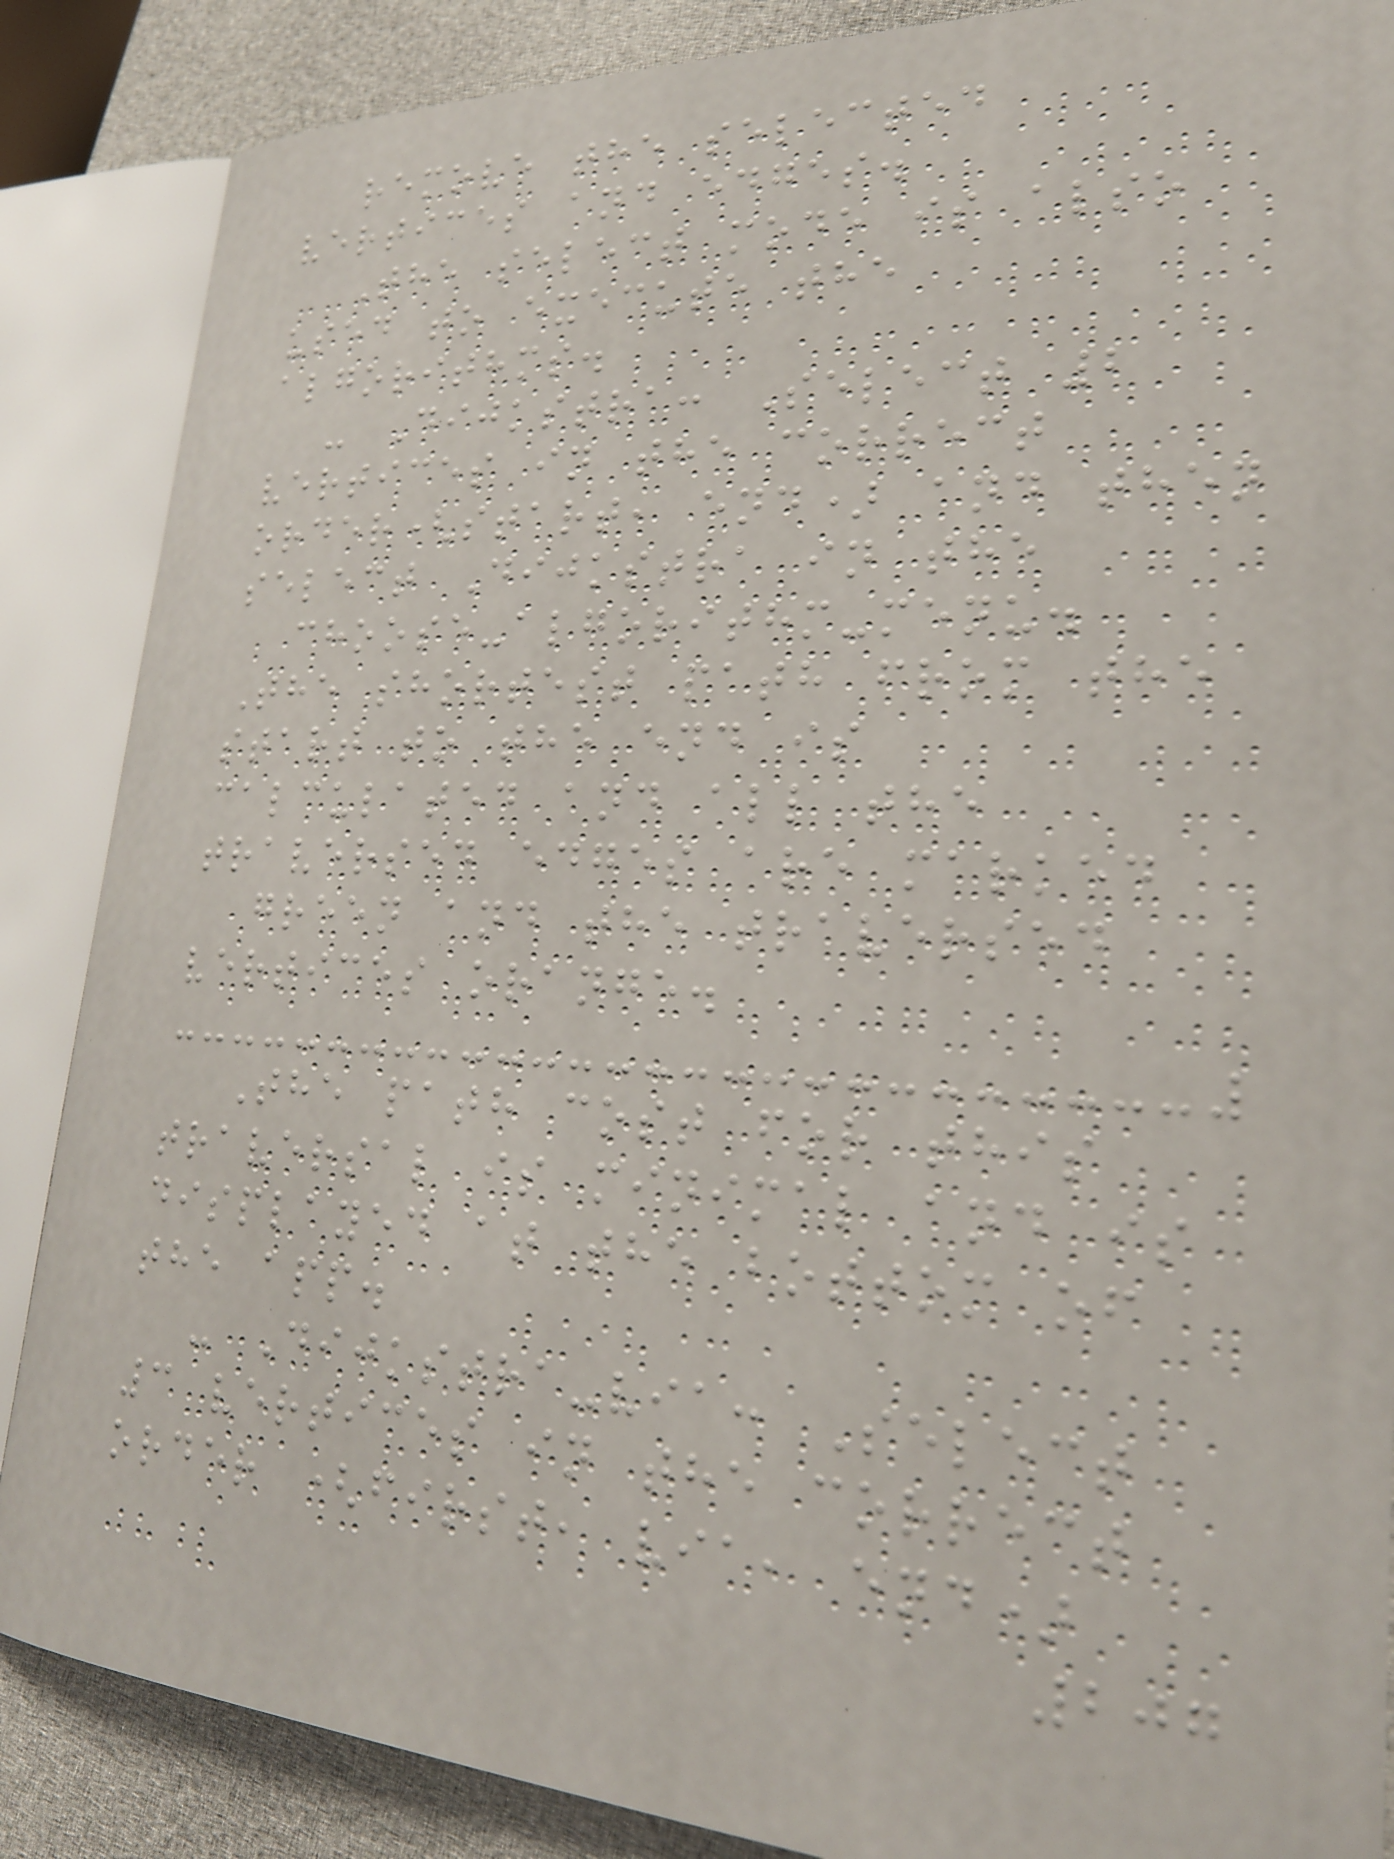remove the selected
vertices and edges.
The select mode is also
used to execute the
algorithms.
- Dijkstra: Select 2
vertices in the correct
order(start, end) and then
select Dijkstra in the
choose-algorithm-menu.
The shortest path from the
start to the end is
calculated and all the
traversed edges are marked
green and the traversed
vertices orange.
The path cost for this
traversal is minimal and is
displayed at the bottom of
the app.
- Dijkstra-via: Select
3 vertices in the correct
order (first, via, end)
207
